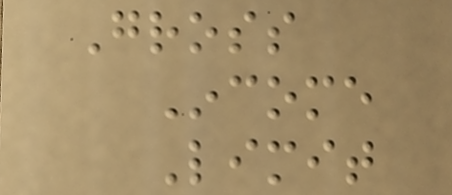Gross
Income
Limit
